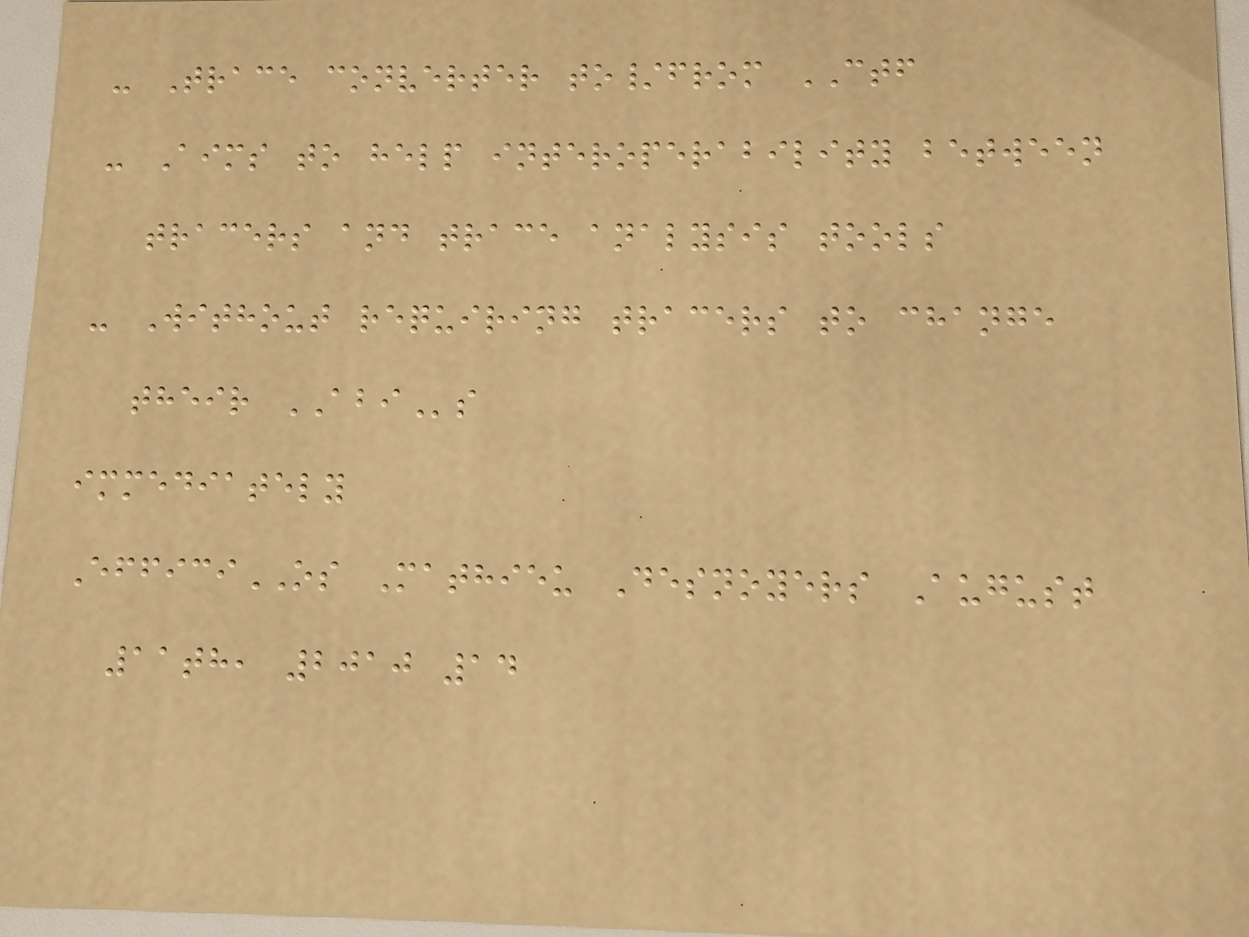- Trace converter to/from CTF
- Aims to help interoperability between
tracers and trace analysis tools
- Without requiring tracers to change
their ABIs
immediately
EfficiOS Mathieu Desnoyers August
11th, 2010 14
